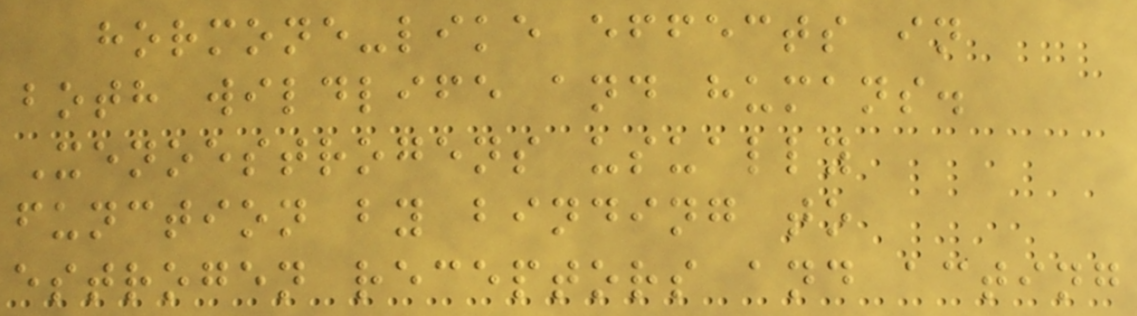hormone-like effects in
both wildlife and humans.
Xenoestrogens usually
function by binding to
estrogen receptors and acting
